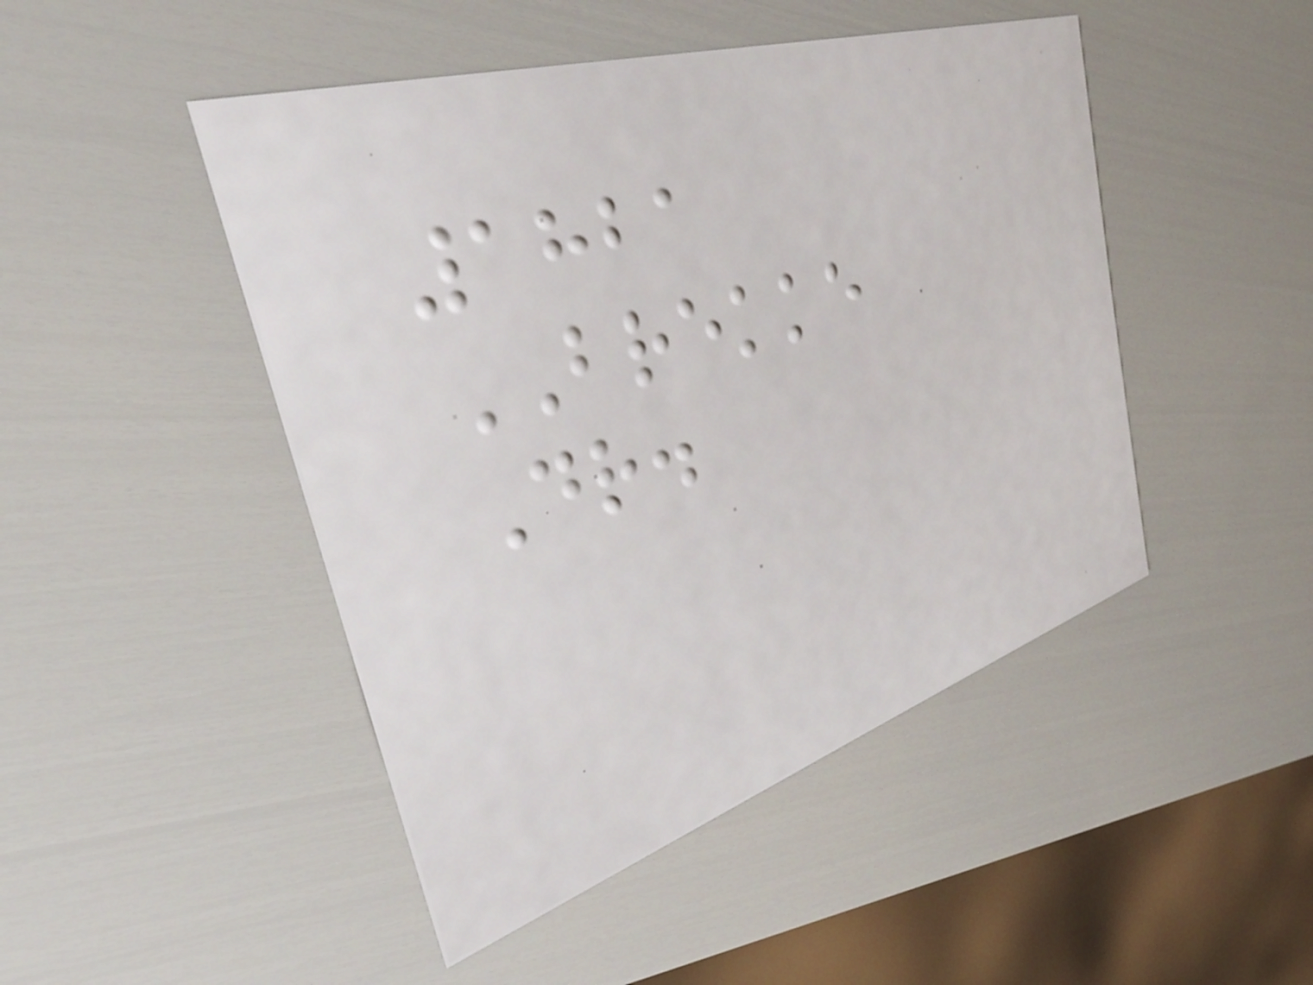1821
BREKKE
Dr.
